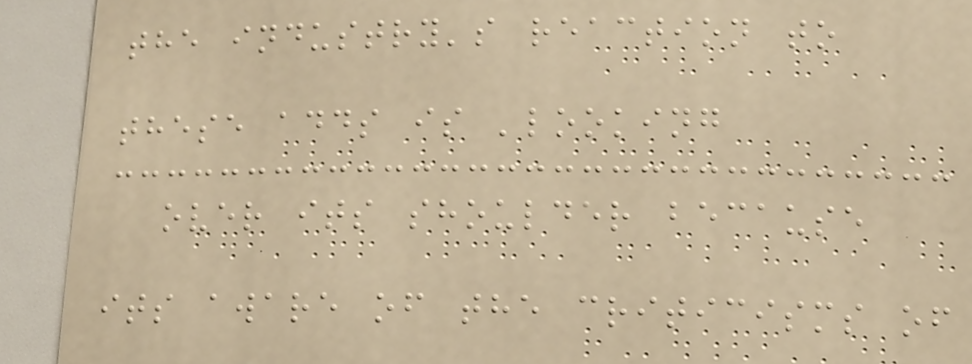the industry's reaction to
these adds is 'looking
over its shoulder because
its aware of the criticisms of
